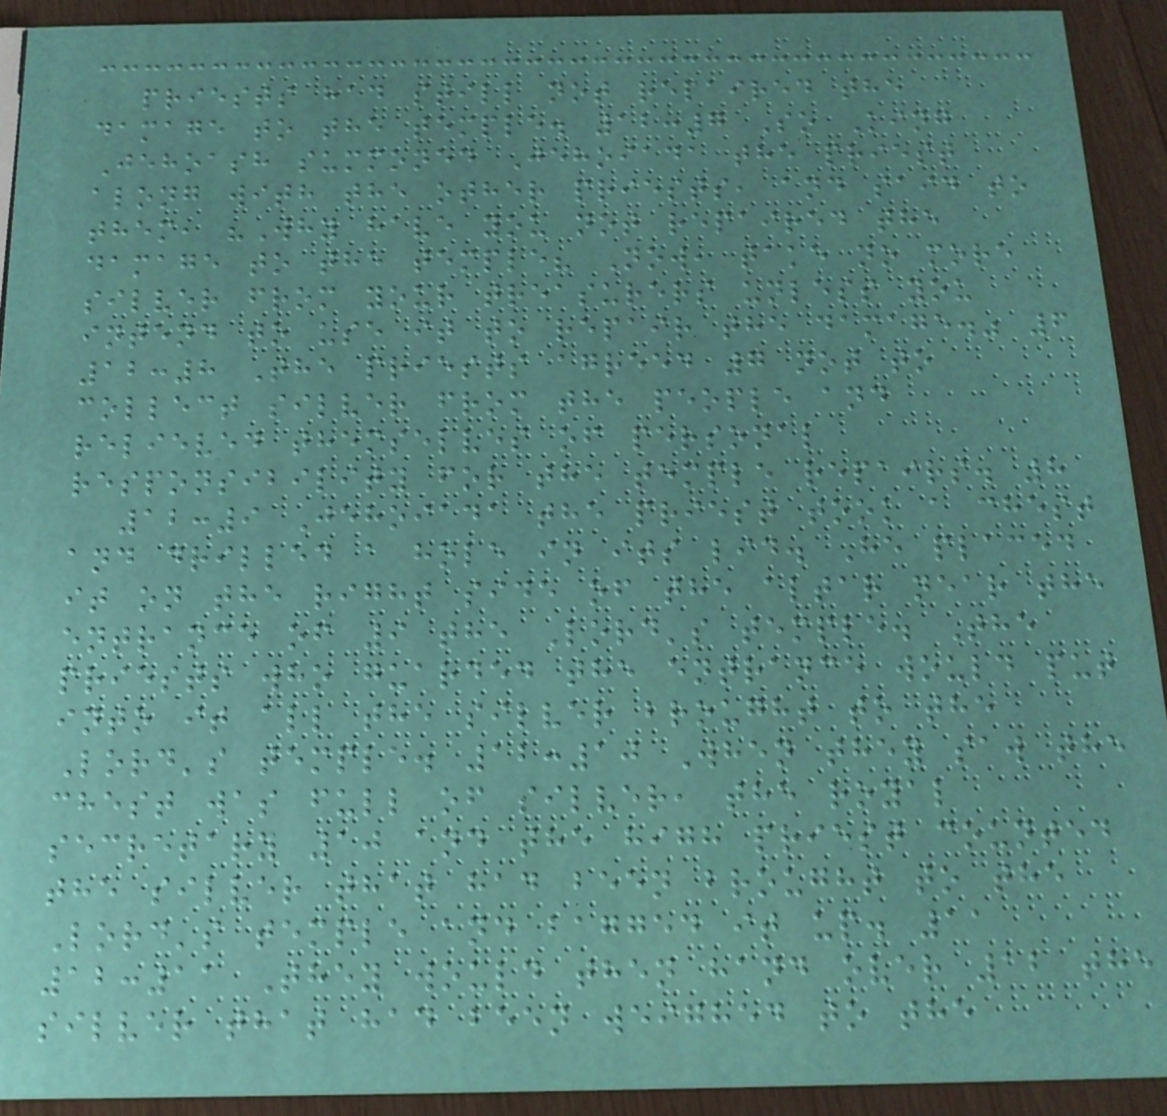priests had still not repaired the
damage to the temple. 12:7 So King
Jehoash summoned Jehoiada the priest
along with the other priests, and said to
them, "Why have you not repaired the
damage to the temple? Now, take no more
silver from your treasurers unless you
intend to use it to repair the damage." 6
12:8 The priests agreed 7 not to
collect silver from the people and
relieved themselves of personal
responsibility for the temple repairs. 8
12:9 Jehoiada the priest took a chest
and drilled a hole in its lid. He placed
it on the right side of the altar near the
entrance of 9 the Lord's temple. The
priests who guarded the entrance would put
into it all the silver brought to the
Lord's temple. 12:10 When they saw the
chest was full of silver, the royal
secretary 10 and the high priest counted
the silver that had been brought to the
Lord's temple and bagged it up. 11
12:11 They would then hand over 12 the
silver that had been weighed to the
